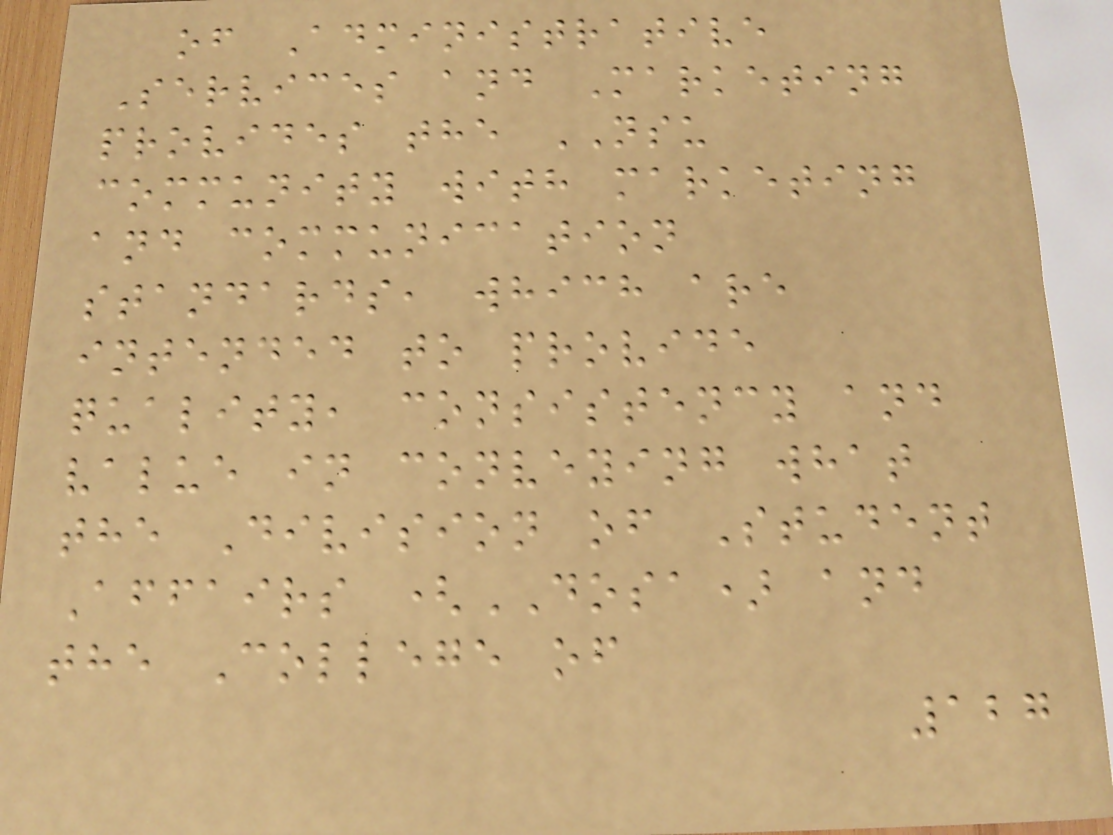of Administrative
Services and Marketing
provides the NSU
community with marketing
and communication
standards, which are
intended to provide
quality, consistency and
value in conveying what
the Division of Student
Affairs (DOSA) and
the College of
127
